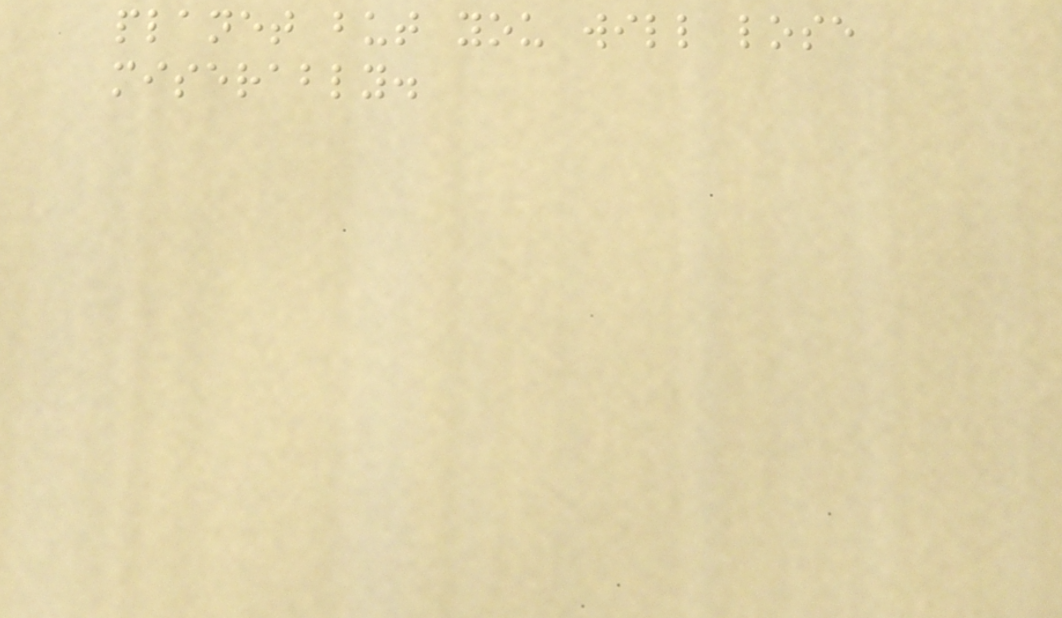planet but you will lose
miserably.
